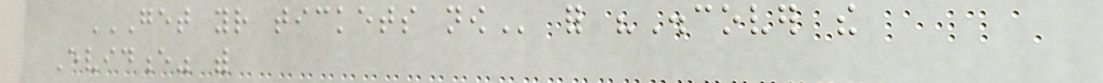GET YOUR TICKETS NOW for "Discover the
Evidence" with
